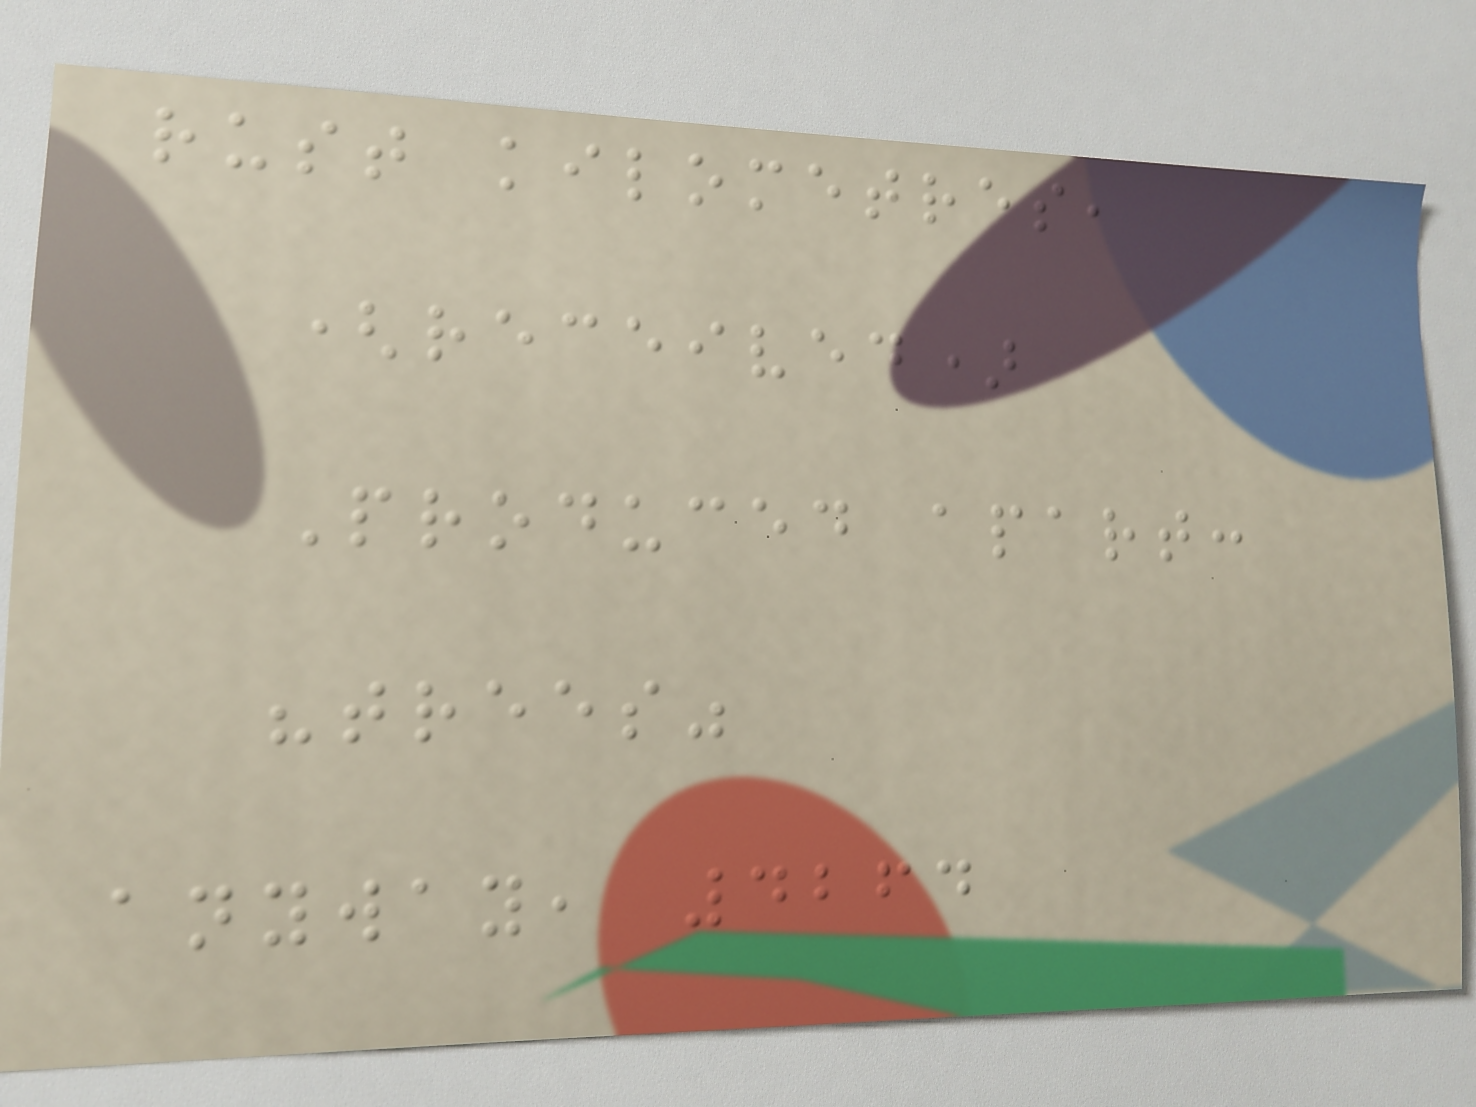rust kilometres,
(received)
Produced apart:
"trees"
anyway, 4264
